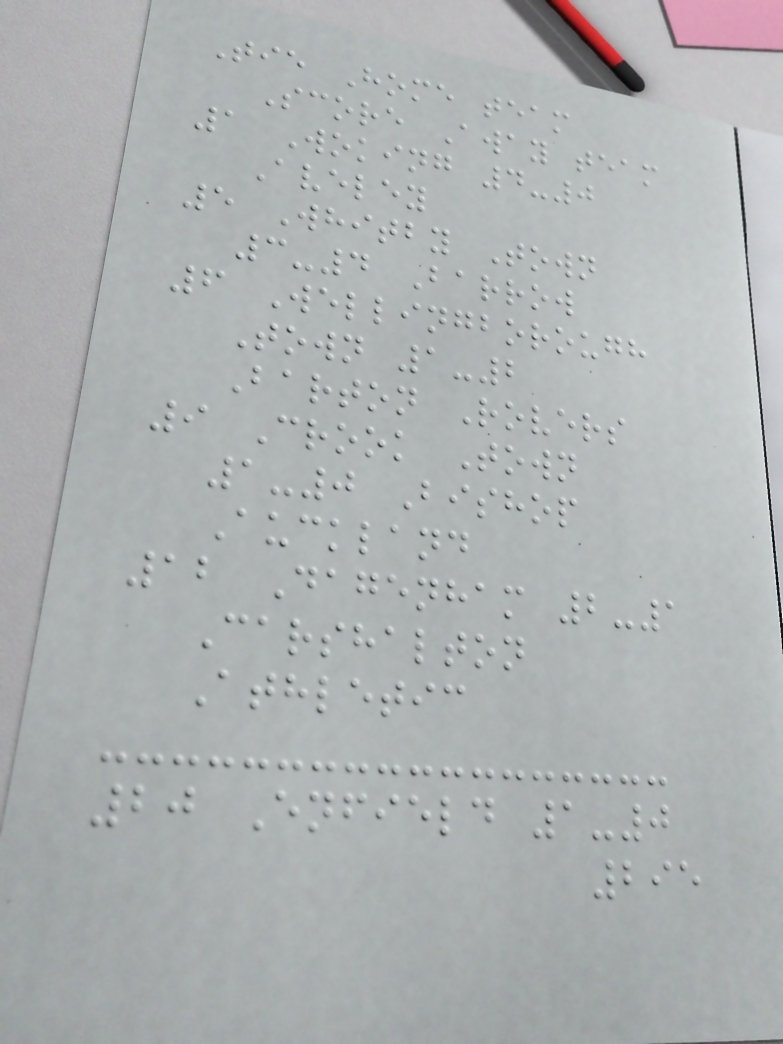Tie Home team
Score Away team
1 Woking 4-0
Aveley
5 Whitby Town
3-4 Barrow
6 Wellingborough
Town 1-2
Barton Rovers
9 Crook Town
1-0 Bishop
Auckland
12 Dagenham 2-1
Carshalton
Athletic
20 Enfield 1-0
295
